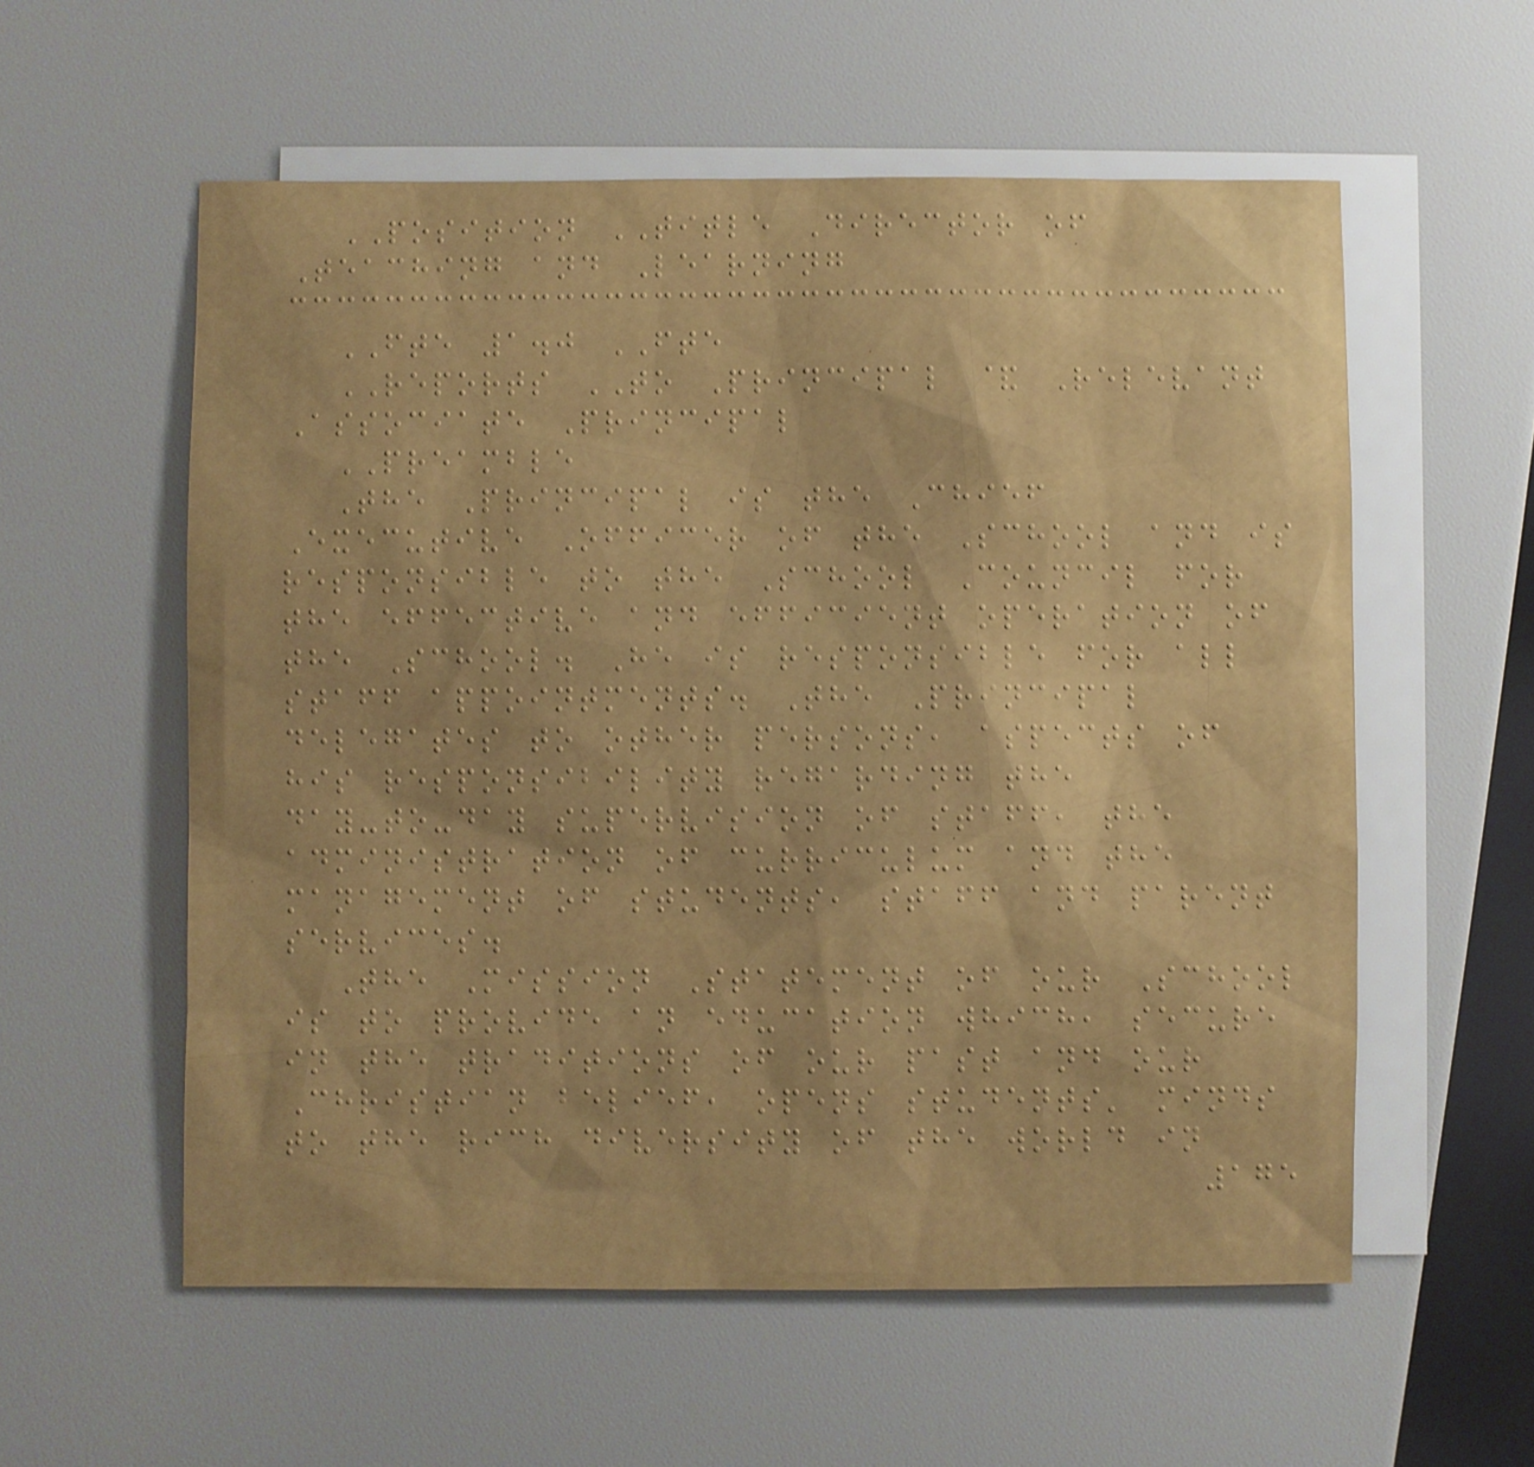POSITION TITLE Director of
Teaching and Learning
FTE 1.0 FTE
REPORTS TO Principal & Relevant
Associate Principal
PREAMBLE
The Principal is the Chief
Executive Officer of the School and is
responsible to the School Council for
the effective and efficient operation of
the School. He is responsible for all
staff appointments. The Principal
delegates to other persons, aspects of
his responsibility regarding the
day-to-day supervision of staff, the
administration of curriculum and the
management of students, staff and parent
services.
The Mission Statement of our School
is to provide an education which, secure
in the traditions of our past and our
Christian belief, opens students' minds
to the rich diversity of the world in
175
